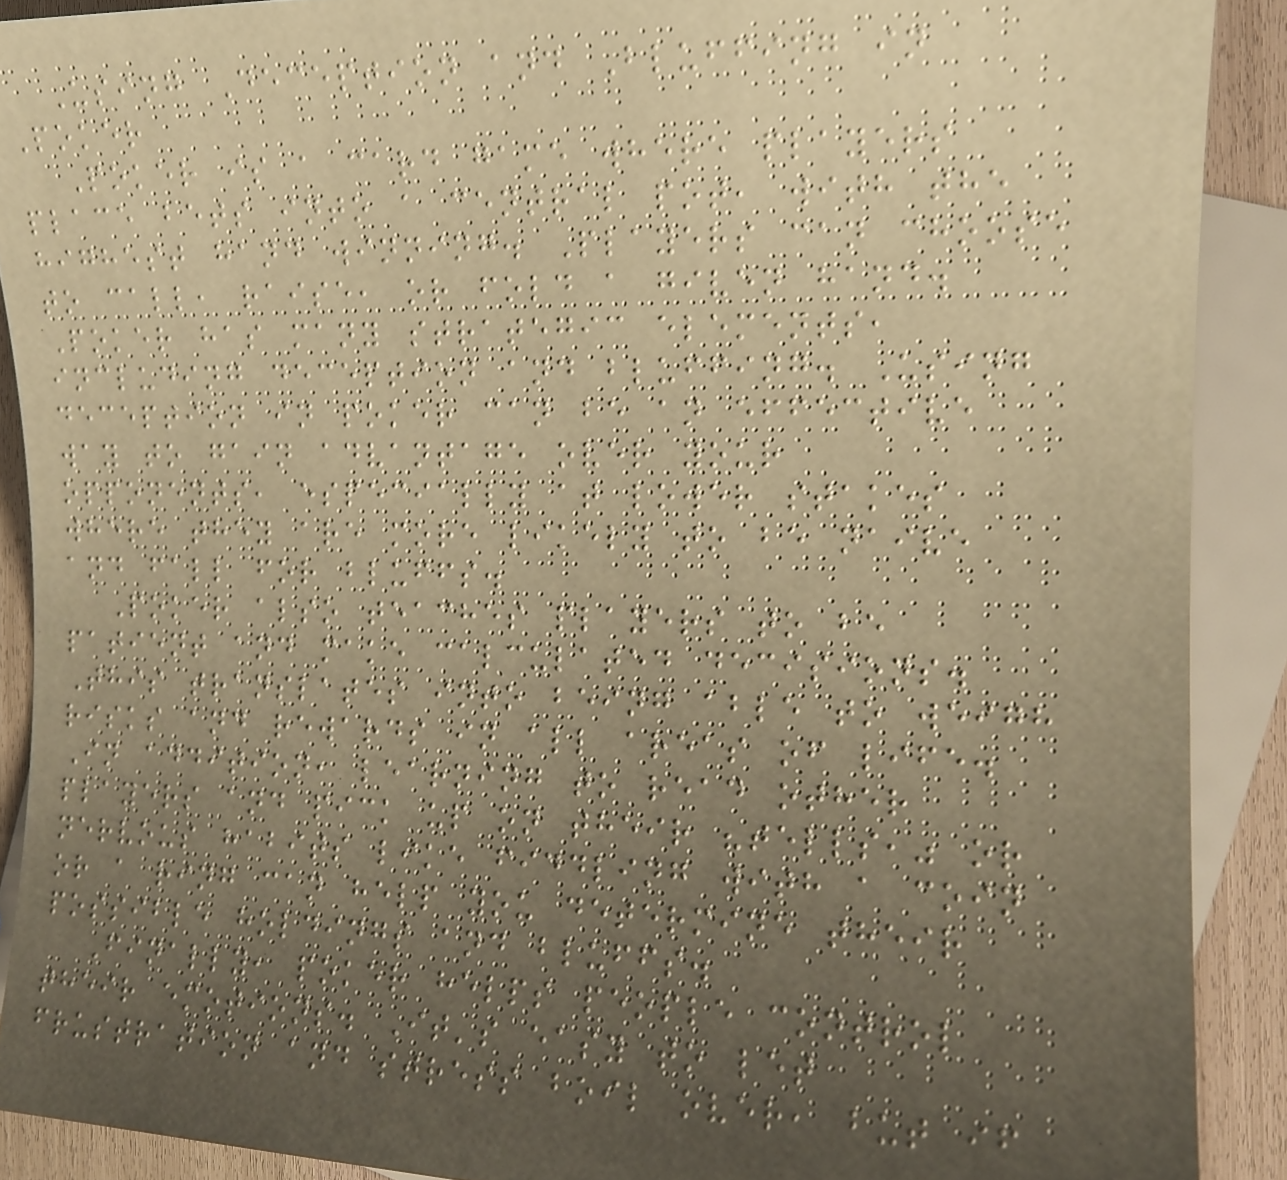Using Deception and Bluffing in
Poker
Poker is a card game where players
place bets into a central pot, with the
highest hand winning. Players can choose
to call, raise, or fold a given hand.
Poker has many strategic elements,
including deception and bluffing. Using
deception in poker can be an effective
way to gain advantage over your
opponents, especially at lower stakes
where they are more likely to be naive
and fall for bluffs.
Poker also teaches players to be
patient and make calculated decisions.
This translates into being able to weigh
risks and rewards in all areas of life.
In addition, learning to read other
players and pick up on their "tells," or
nervous habits like fiddling with a coin
or a ring can help you determine their
possible holdings and bluffs.
Finally, poker helps people control
their emotions. It's easy to let
frustration and stress boil over, but if
